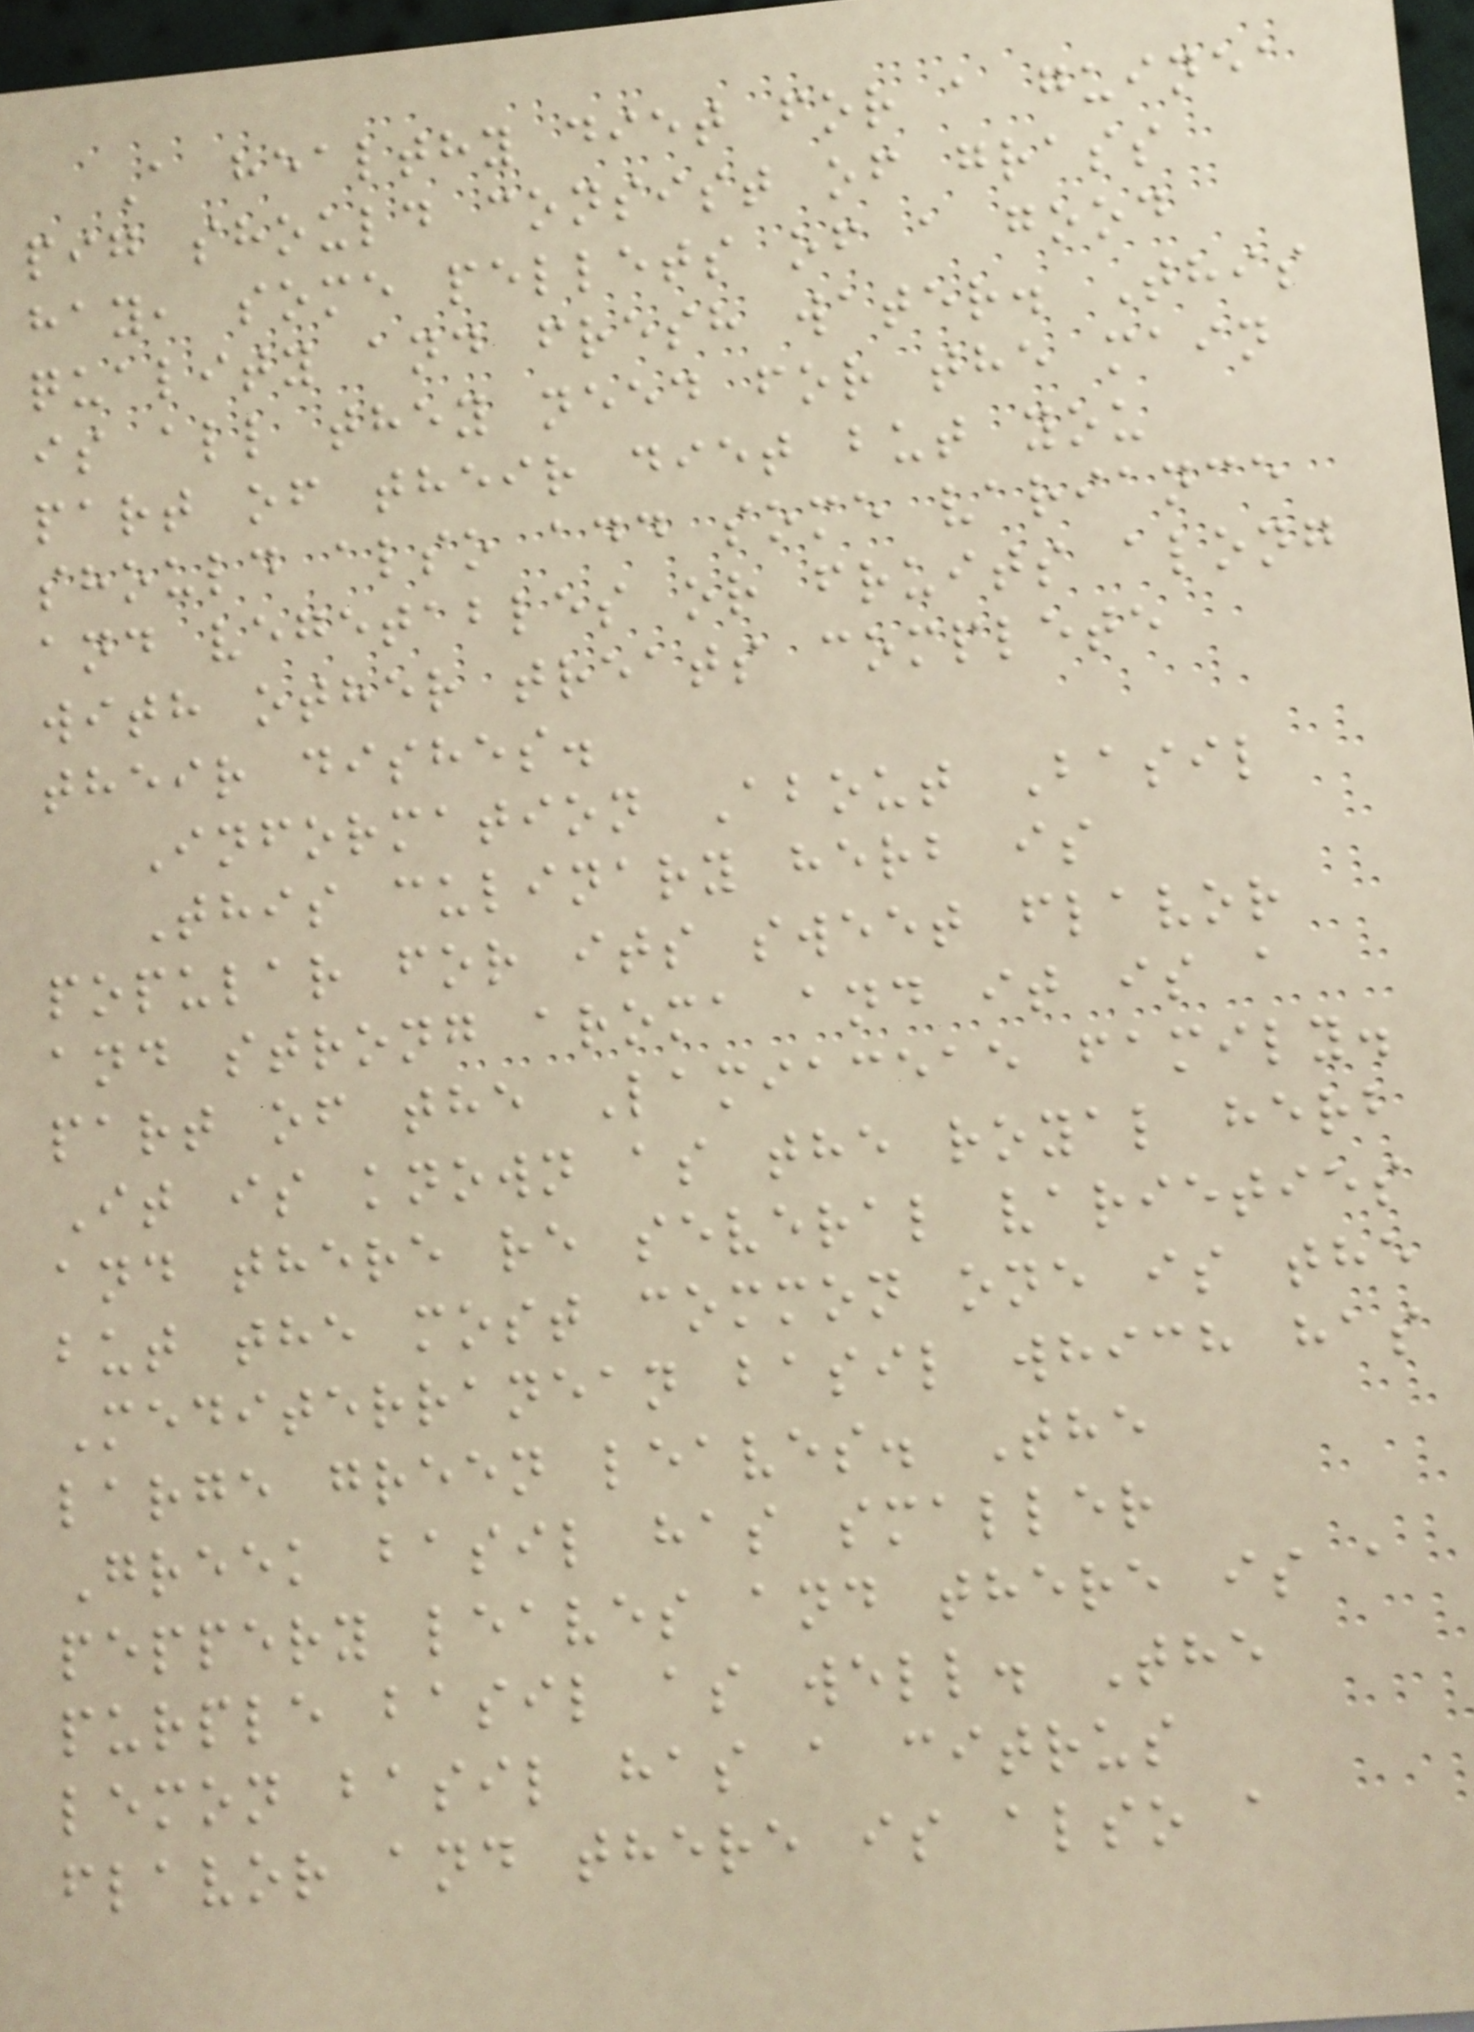A healthy diet for a guinea
pig should consist of grass
hay, some pellets of a good
quality and fresh water. This
is all they need for the main
part of their diet but you
should also add some variance
and vegetables or fruits along
with other treats complete
their dishes.
Information About Basil
This culinary herb is
popular for its sweet flavor
and strong aroma and it is a
part of the Lamiaceae family.
It is known as the royal herb
and there re several varieties
but the most common one is the
Mediterranean basil which has
large green leaves. The
Greek basil has smaller
peppery leaves and there is a
purple basil as well. The
lemon basil has a citrus
flavor and there is also a
